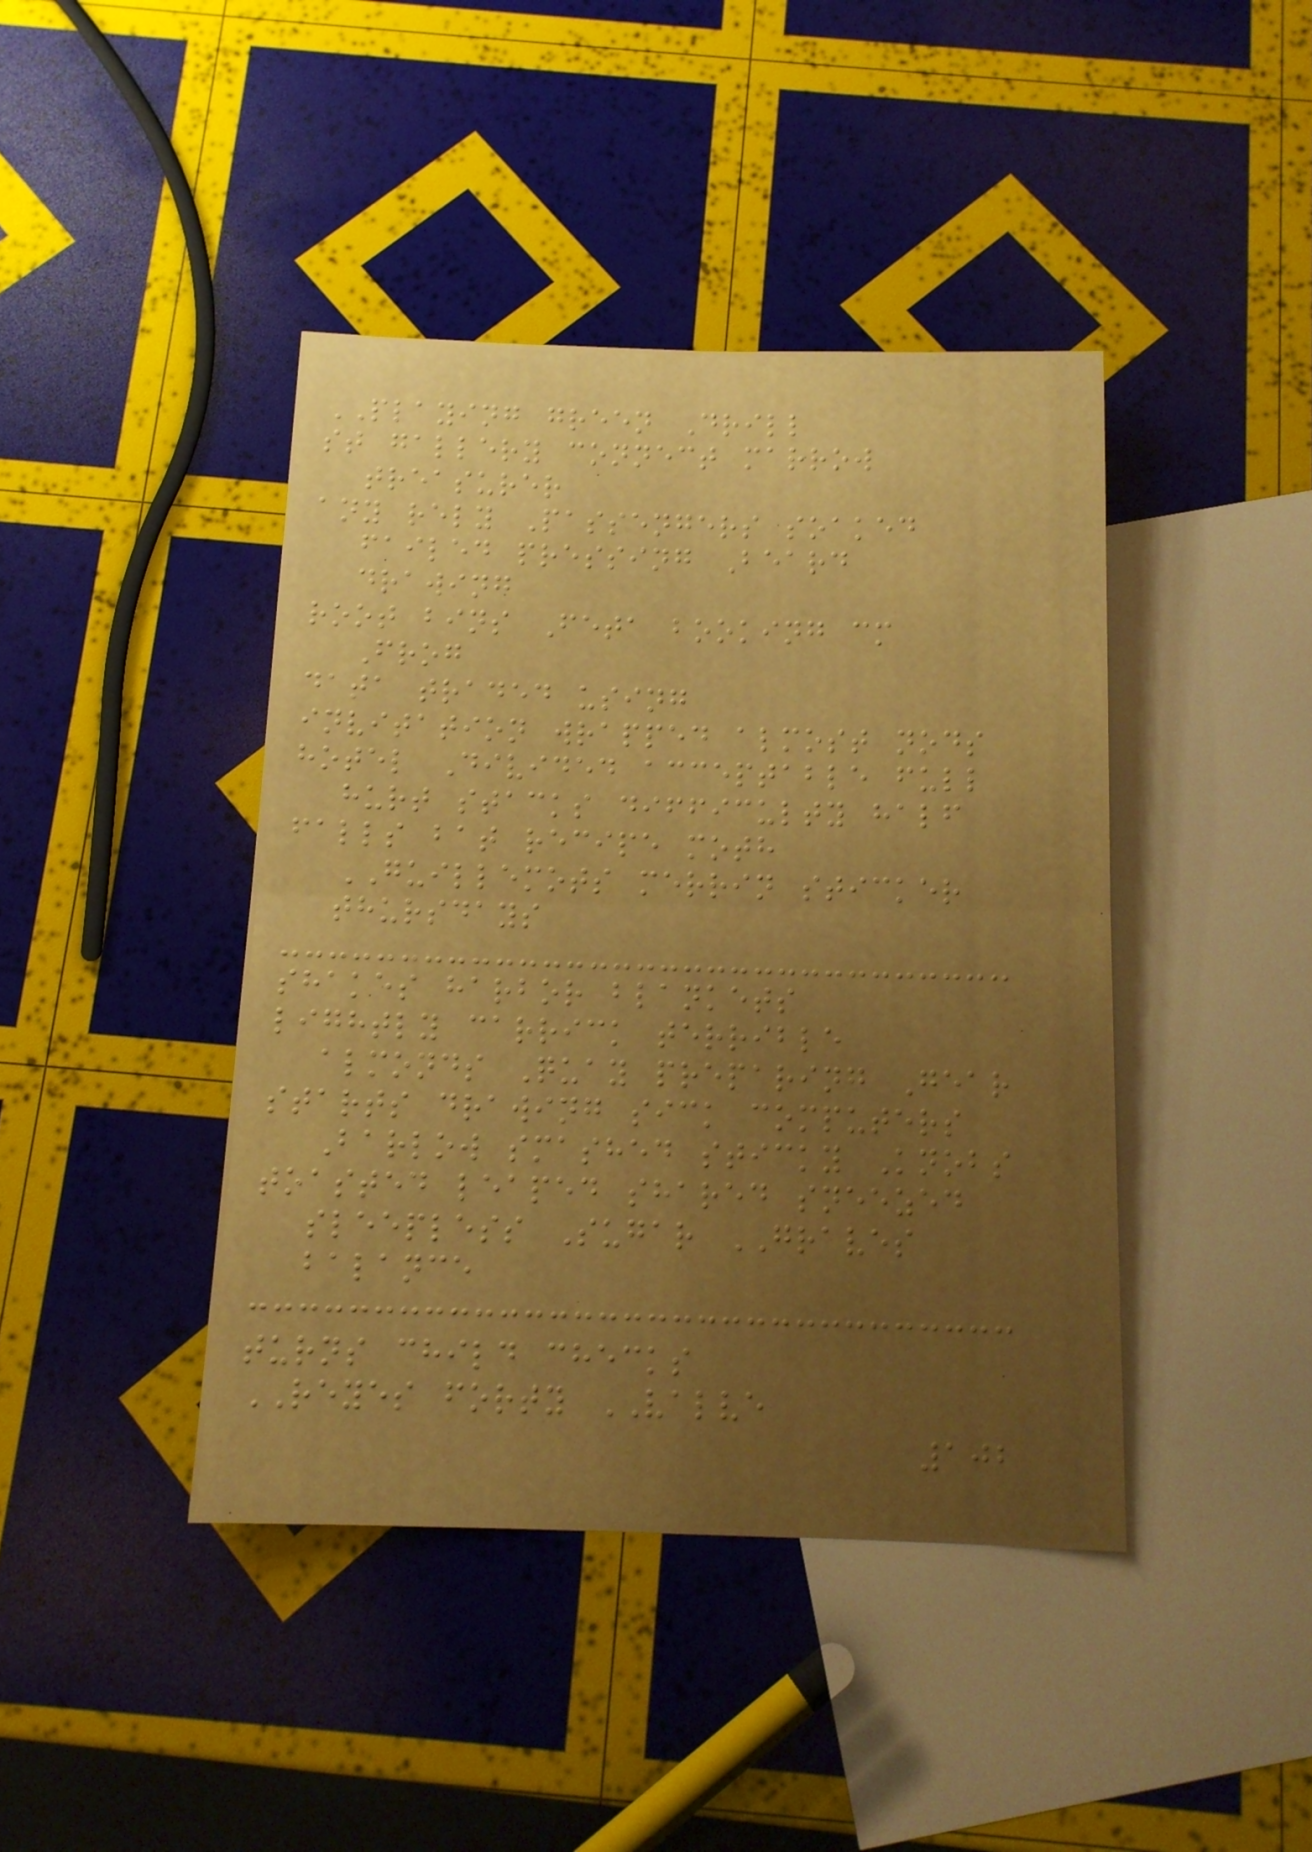PLAYING green Drill
st gallery connect marrow
treasurer
any rely Passengers soaked
failed pressing Beard
drawing
root bins Feta booking cm
Frog
data traded using
invitation wrapped almost nods
hotel Divided acceptable full
hurt stacks difficulty half
falls bat recipe moth
GUILLEMOTS merrin sticker
thursdays
shakes harbor blankets
lightly carrick terrible
almonds Quay preparing Gear
starts drawing sick computers
Barlow smashed sticky Knobs
toasted leaped shared sneezed
sleepless Sugar GRAVES
balance
turns child checks
REYES forty VALVE
102
